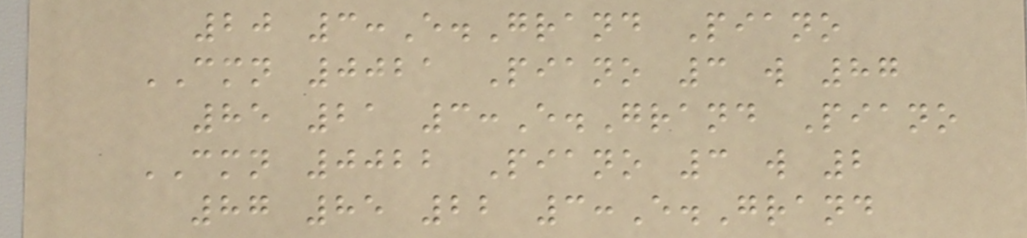20 3:E.Grand Piano
CMN 0021 Piano 3 w 87
85 21 3:E.Grand Piano
CMN 0022 Piano 3 w 2
87 85 22 3:E.Grand
